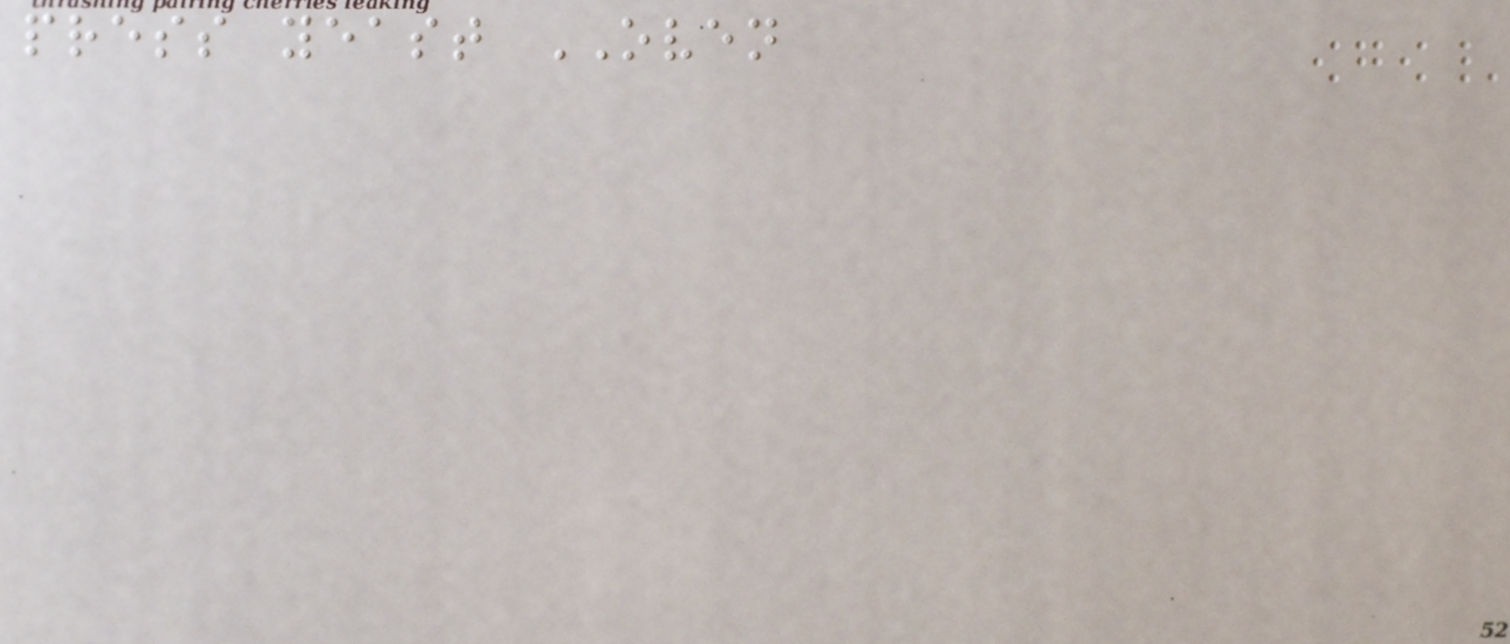press yeast OVEN
